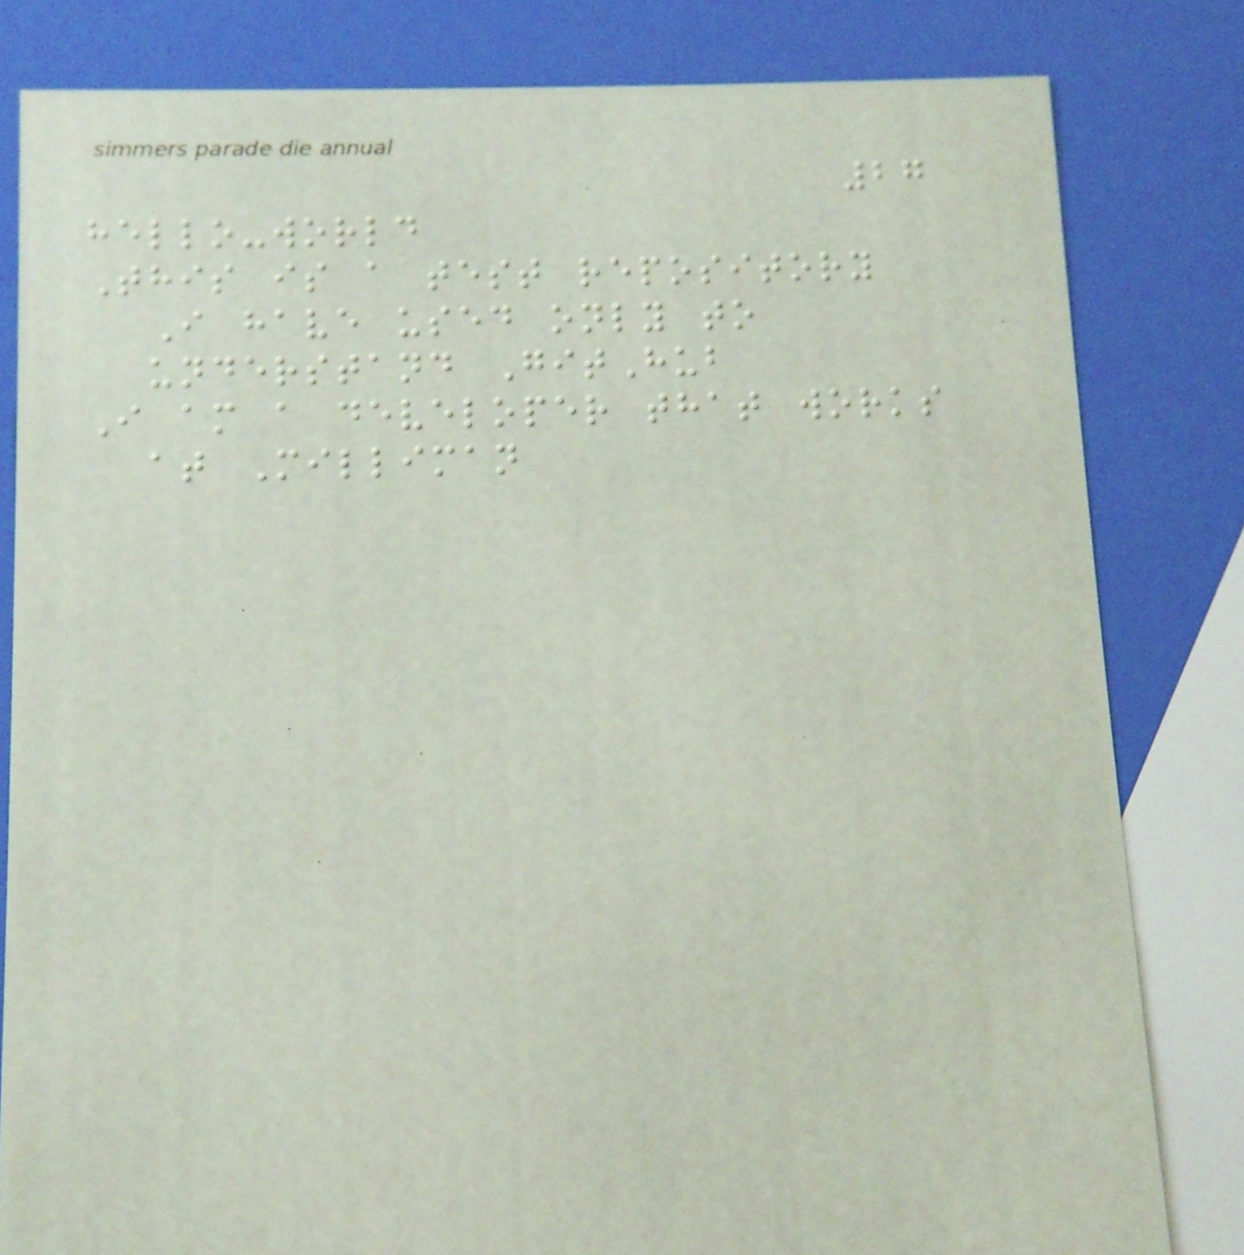27
hello-world
This is a test repository
I have used only to
understand GitHub
I am a developer that works
at Milliman
